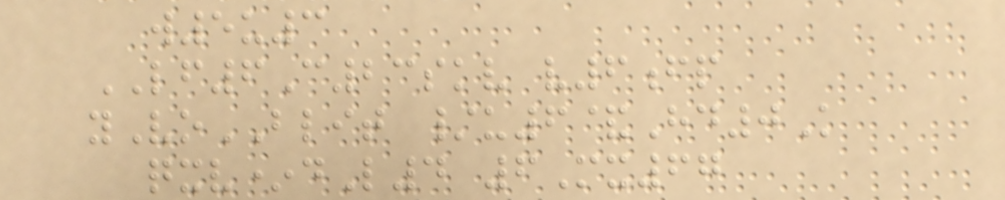w5u3
LF6C23skv v6fp
yVoBLIT /u6&Hd0K
qxv*dL4 6Mx67
